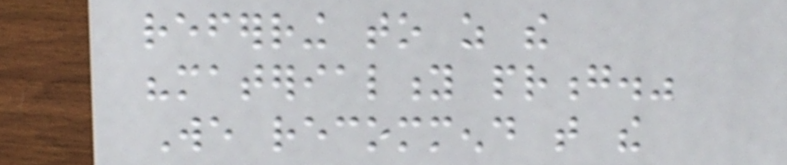referring to as the
"materiality prong."
We recommend that the
